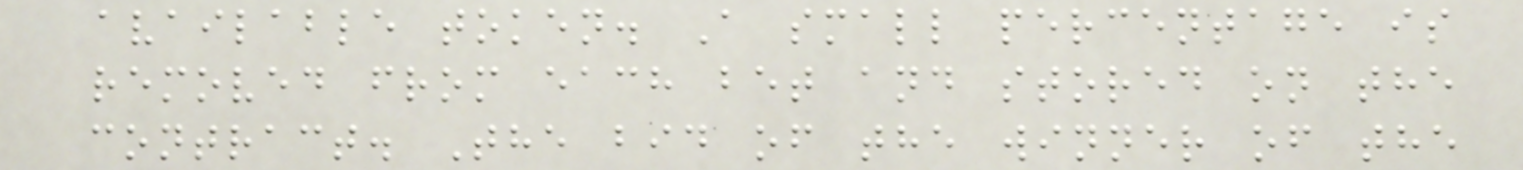available token. A small percentage is
removed from each bet and stored on the
contract. The bid of the winner of the
